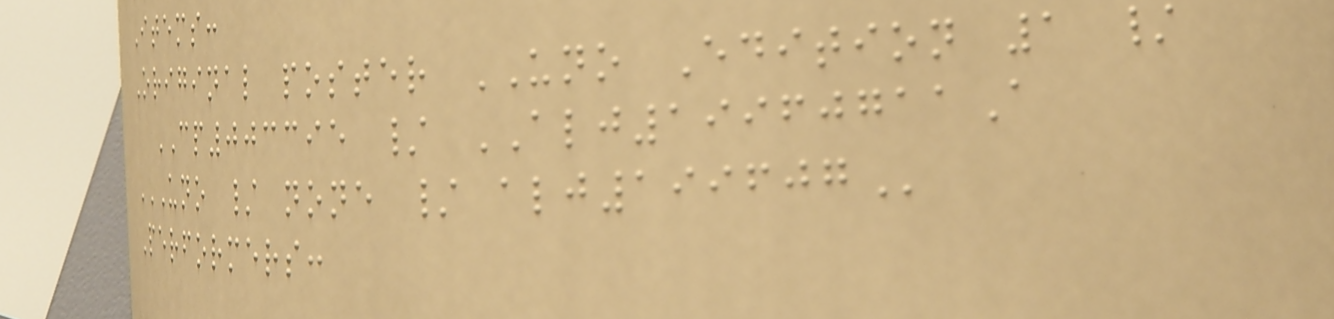Items:
Original poster UNO Edition 1 /
CP003395 / ALJ19960711A
UNO / NONE / ALJ199607
Performers:
